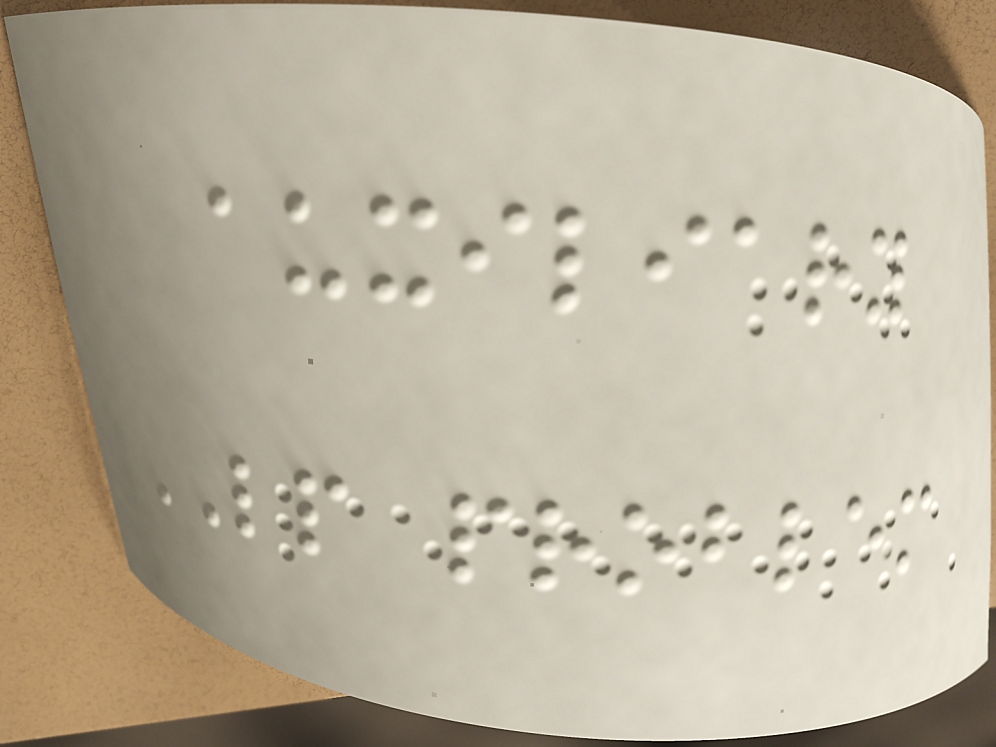auxiliary
LP problem
